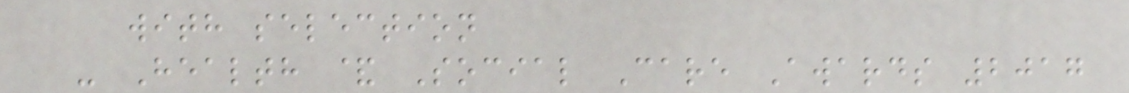with selection
- Health & Social Care Awards 2017
